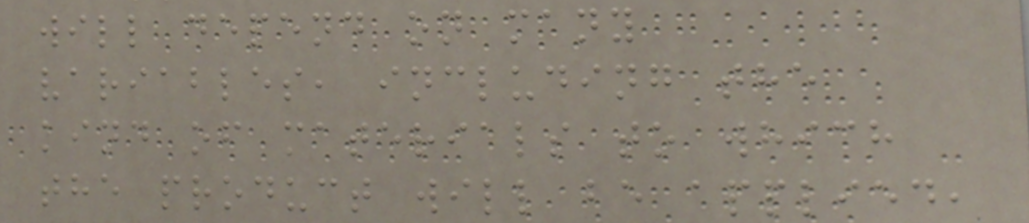will depend on many
variables, including the
kind of materials to which
the product will be applied,
